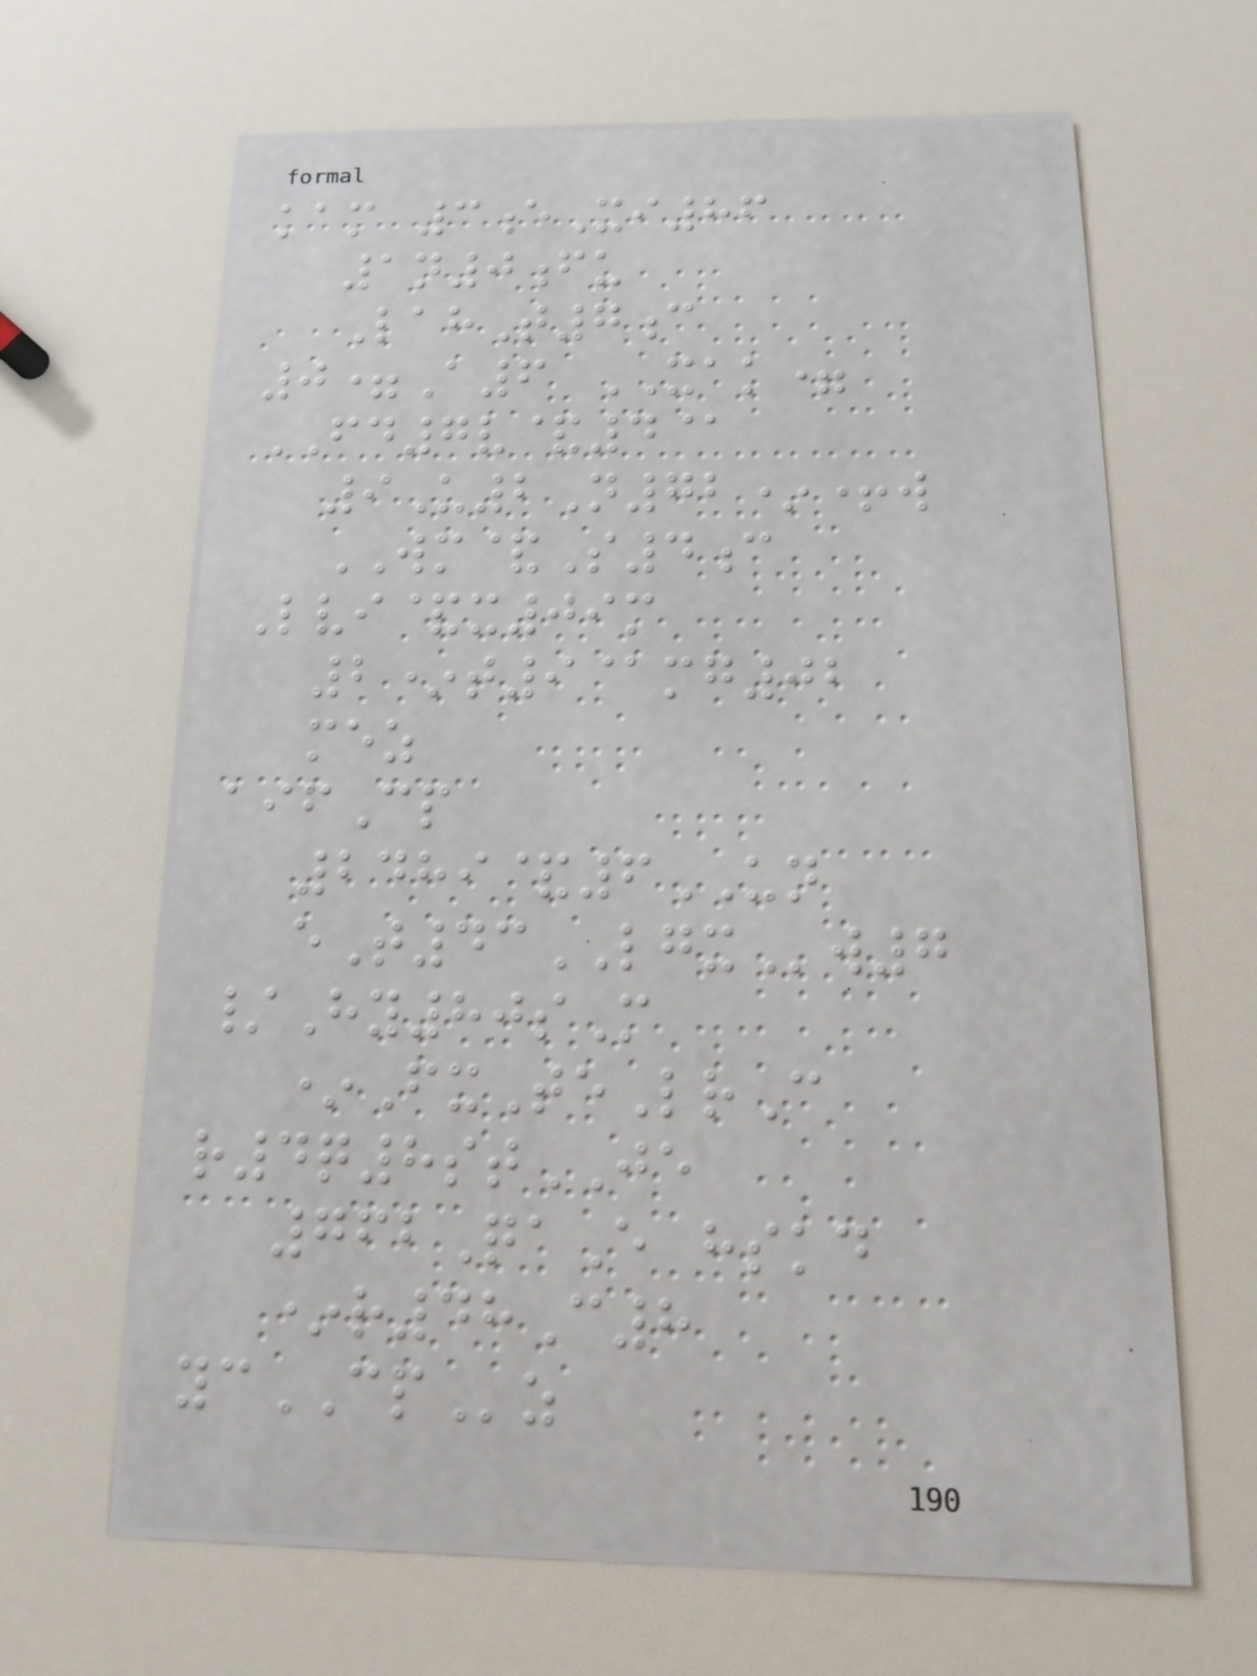kam 3eXi86
1n0fu
LahT7c
0=A6 XAK=
FD7v&4@
9U2N72*+w
WM&S4c
Lvi&x09m
2*t9@mg02
mez
aifCp
2489&6UN
eT43LGXw7
/Hy80sM
*FxTeLrC
r4q8stJE
762QaE hskd
*r48C8
ycCPz
